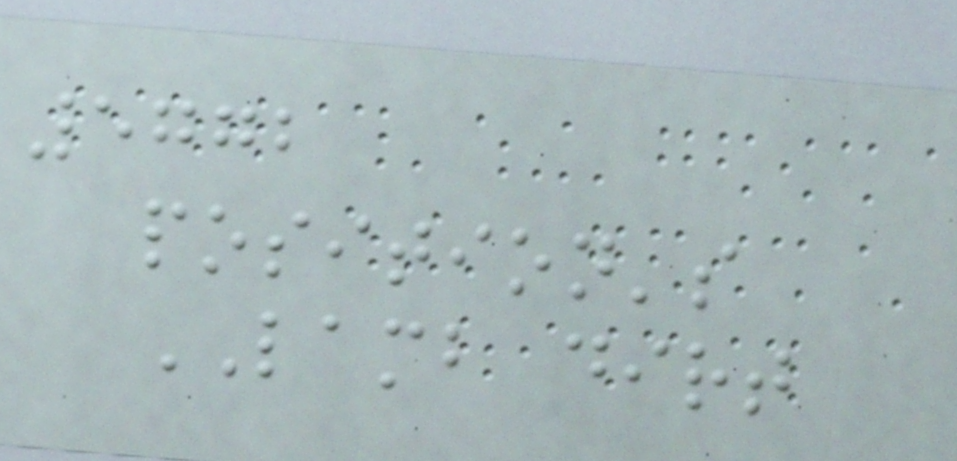5772
position's
LAMB dirt
